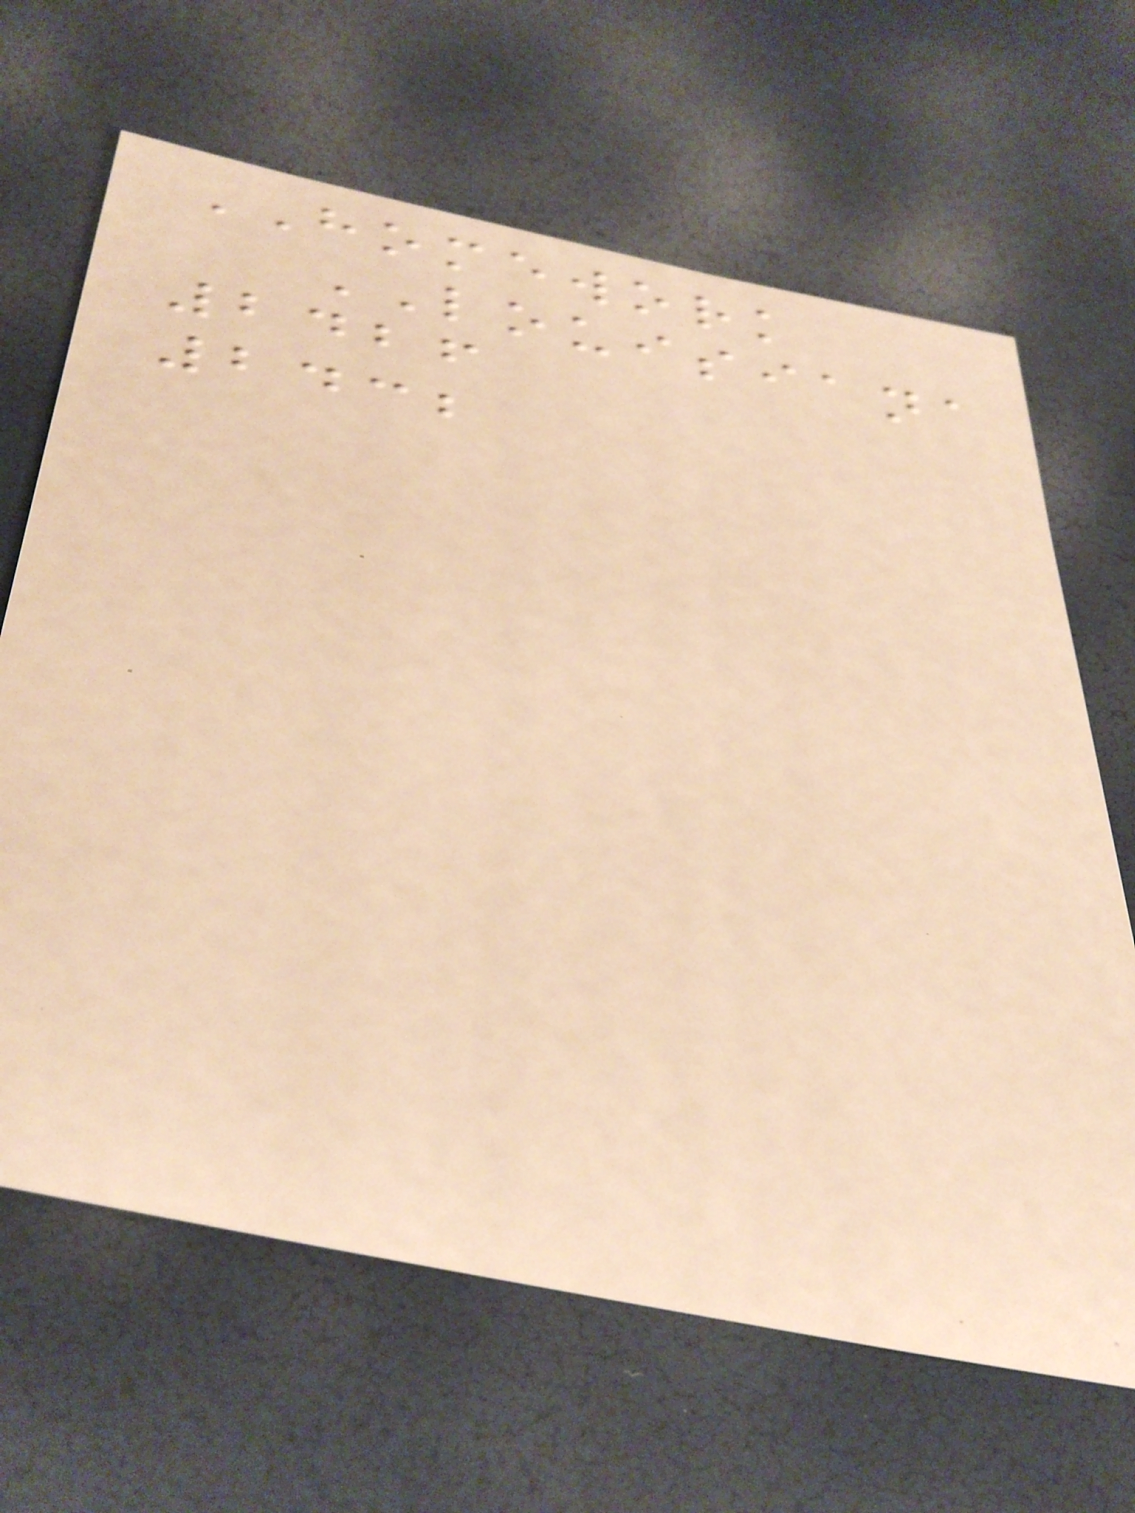HOMEWORK
LOUISIANA
2426
2432
